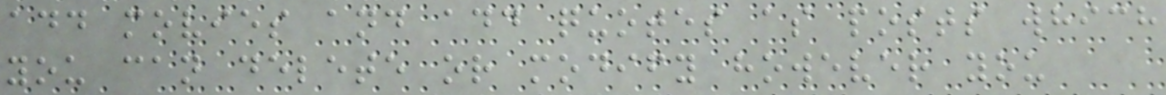add movies and add quotes as posts which
you can delete or modify however you
